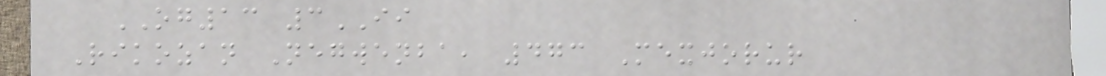OG13 3II
Rikozan Negwenba, 473 Mexjorur
